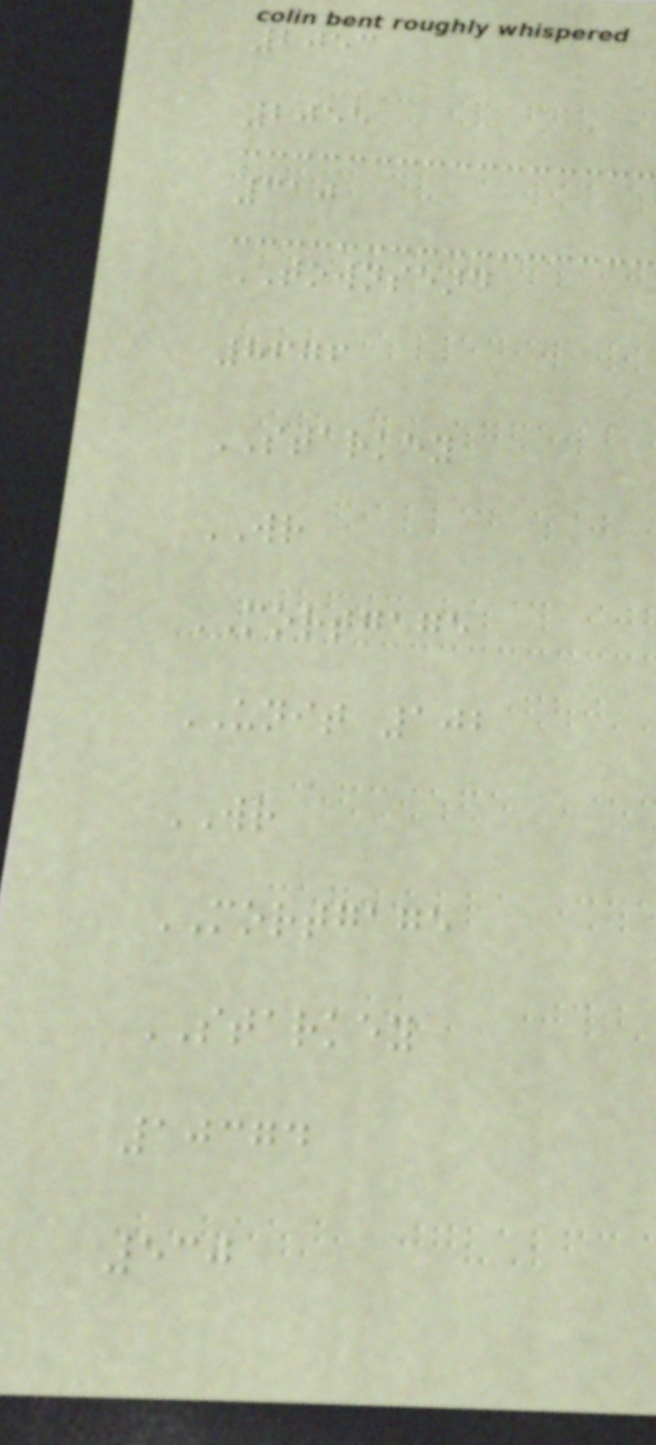2053
2055
310
TOWNSEND
8676
STARKEY
WR
MORTGAGE
UNIT 102
WR
MORTGAGE
STARKEY
10374
530
